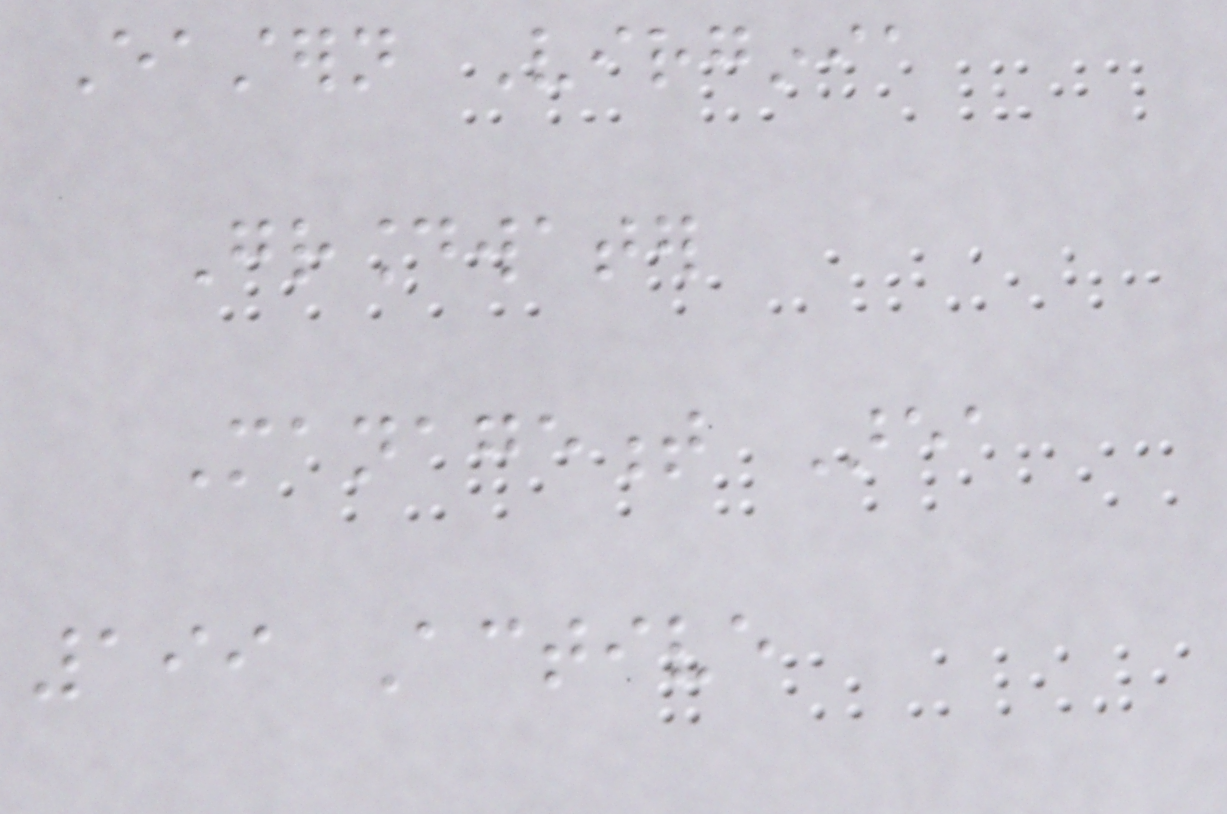Eastern Virginia
Groundwater
Management Area
199 Active
